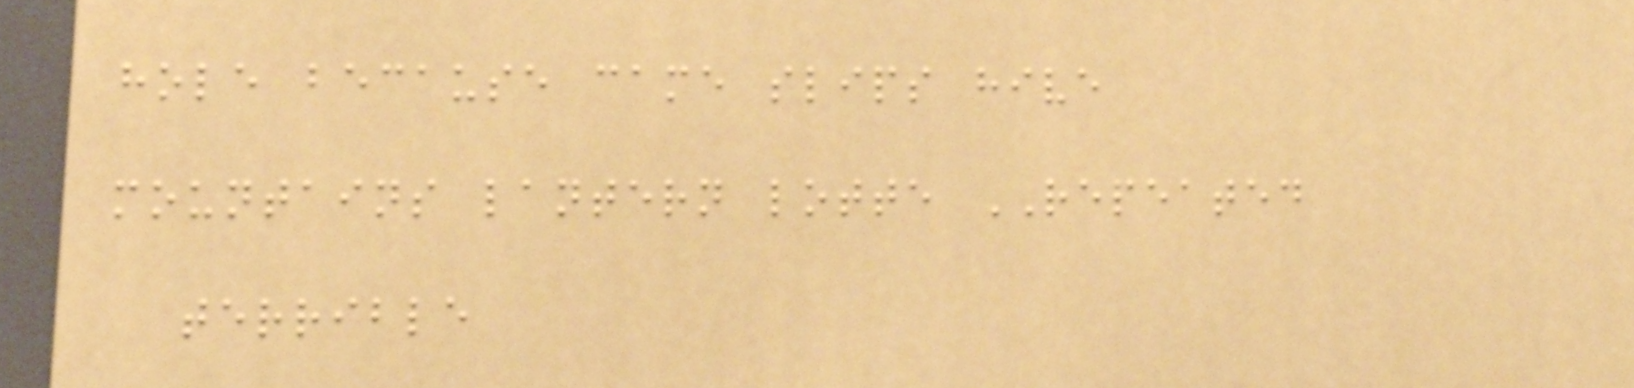hole because came slips hive
mountains lantern lotte REPEATED
terrible
